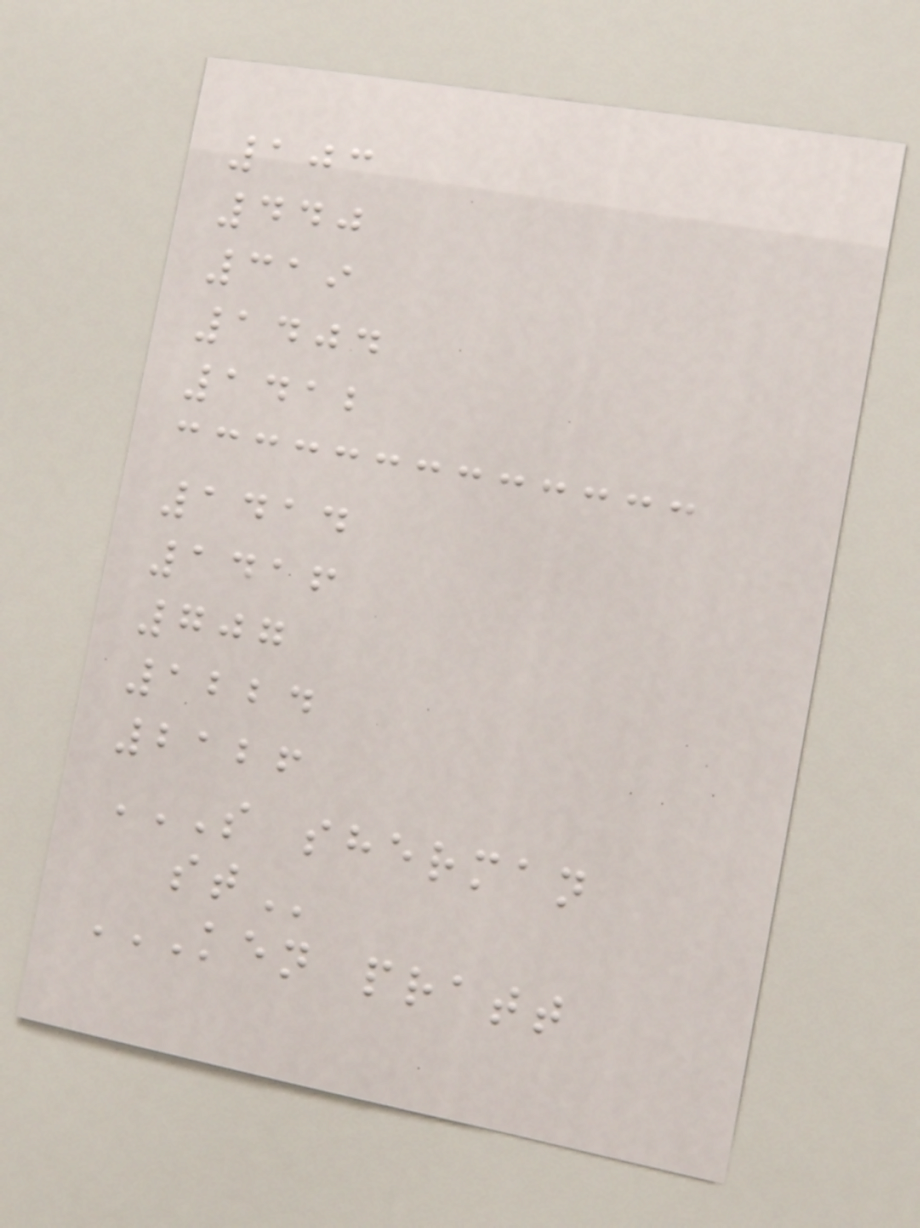103
440
319
1404
1412
1414
1416
707
1224
2126
S SHERMAN
ST
KEN PRATT
